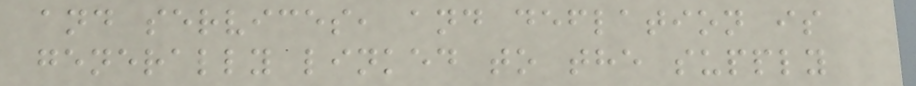and services, and deflation is
generally linked to the supply
